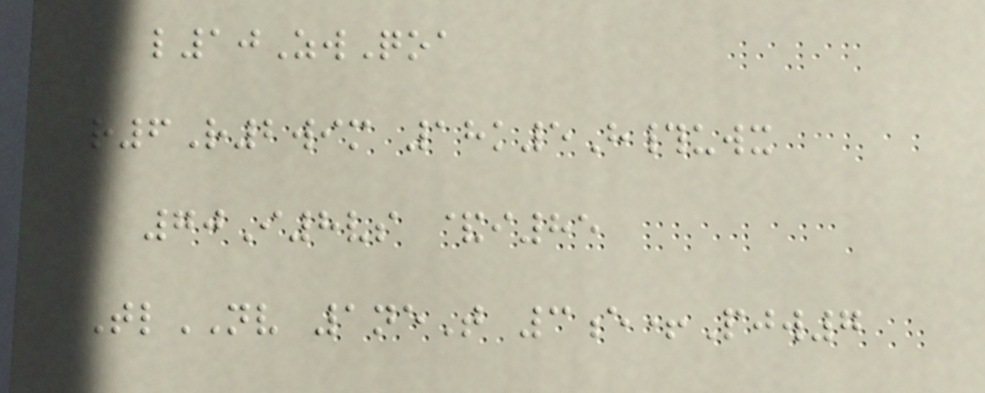l10ZwQoa
r6R2wim 18k5H#uwx
70I8vs &i85
TlNV 1neT 3e+Pjw7
